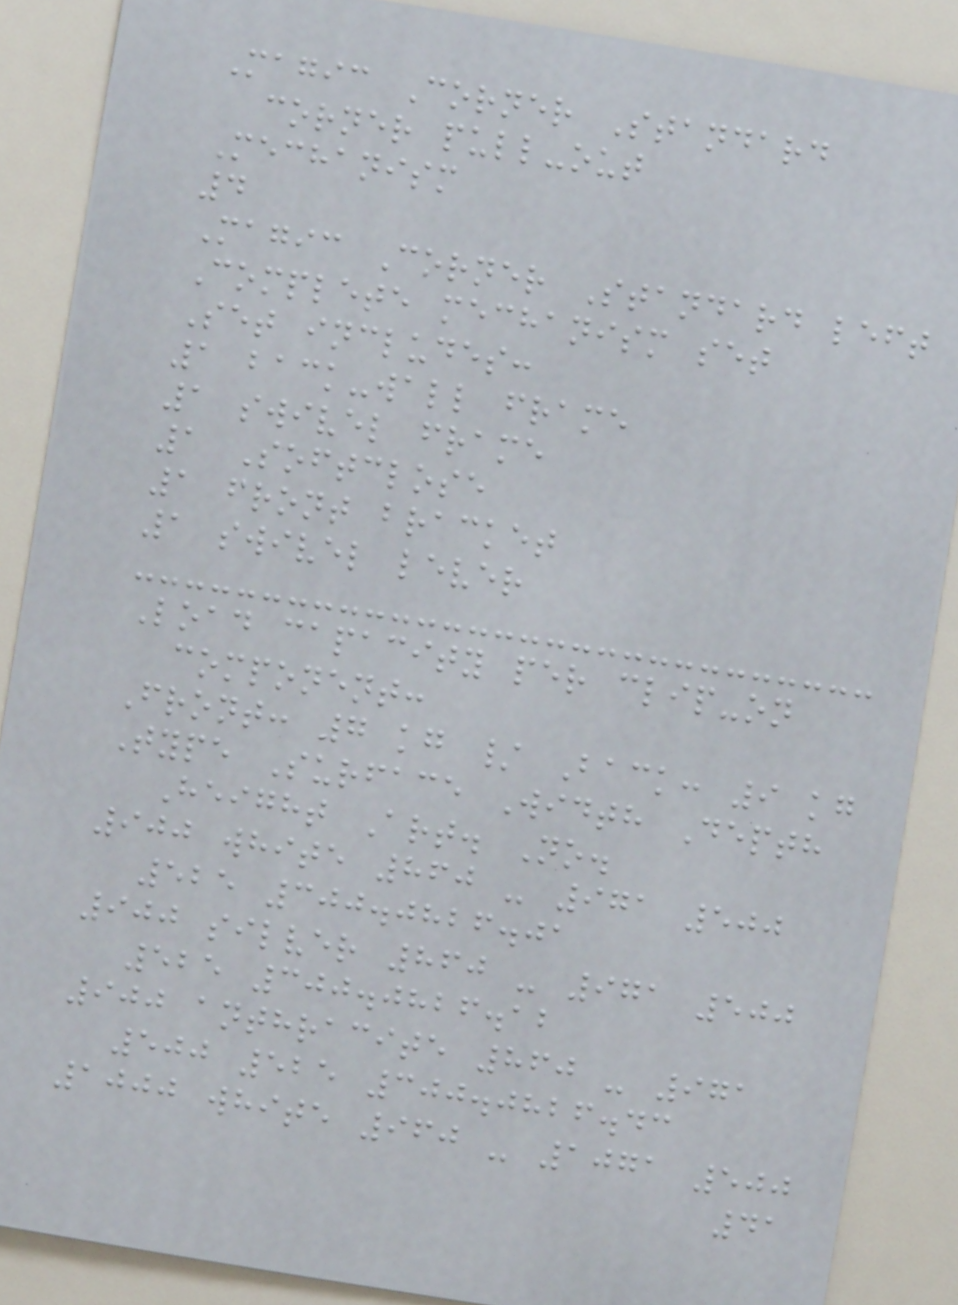Magic Corner Standard
corner pull-out
Mechanism
4
Magic Corner Standard left
Complete mechanism set
Set includes:
1 back-wall frame
1 swivel frame
1 Softclose
1 front bracket
1 swivel lever
Load capacity per clip-on
component:
Front: 7 kg / Back: 9 kg
Type Surface Width Depth
Height Art. No.
900 white 860 - 971 500
525 300.0826.01
900 silver 860 - 971 500
525 300.0826.12
900 anthracite 860 - 971
500 525 300.0826.43
1000 white 960 - 1071 500
41
